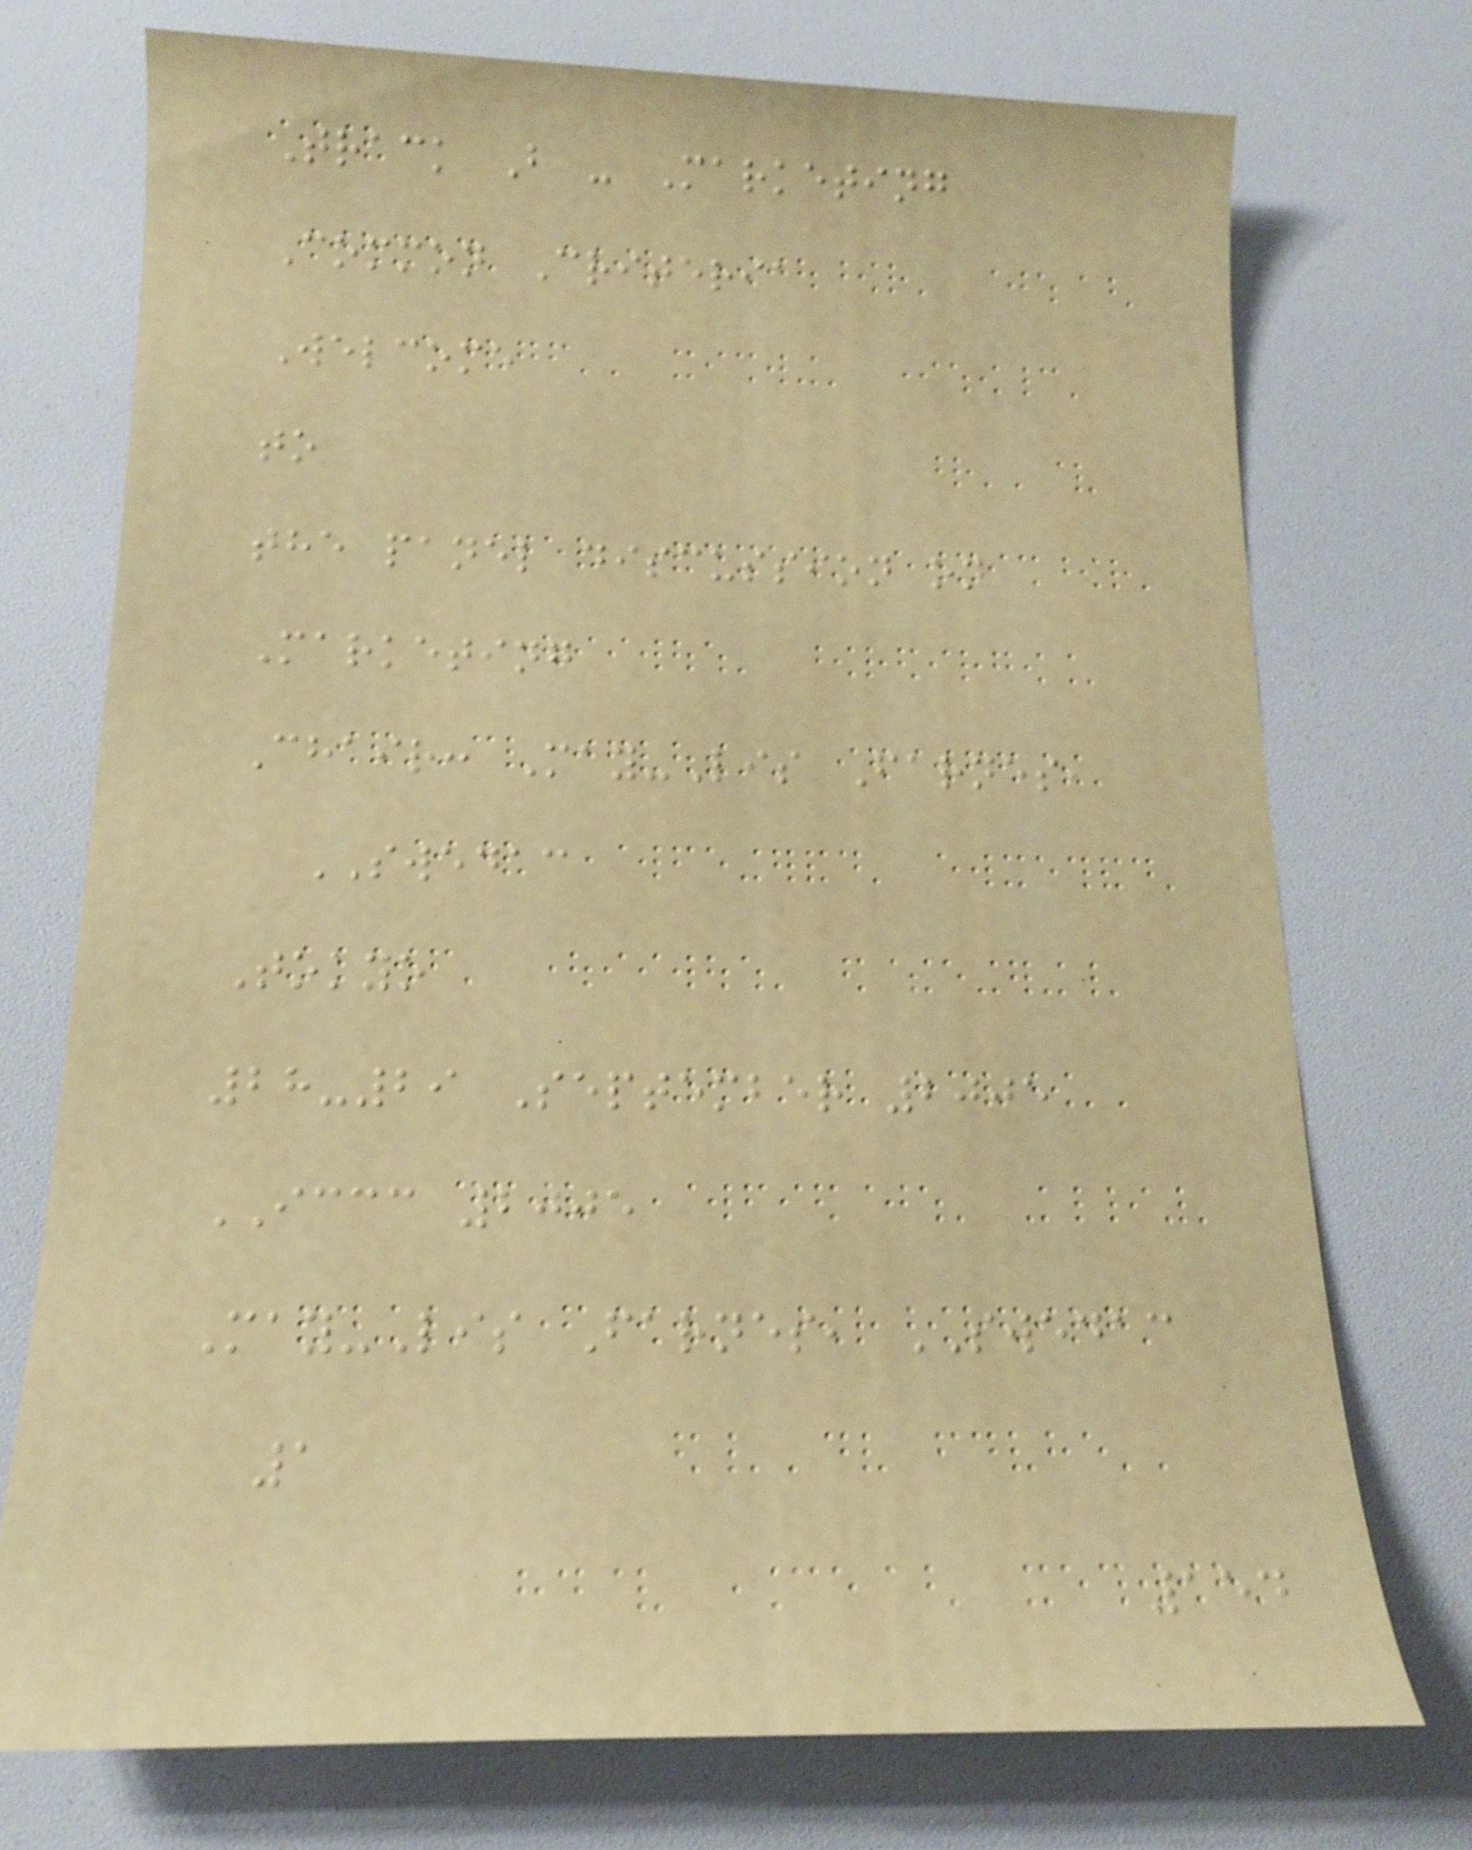Track B - Marketing
Common Criteria
Welcome
to
the panel discussion on
Marketing
Chair: May-Lis Farnes,
SWEDAC
Tokyo
28-29 September 2005
ICCC 2005
May-Lis Farnes, SWEDAC
1
154
